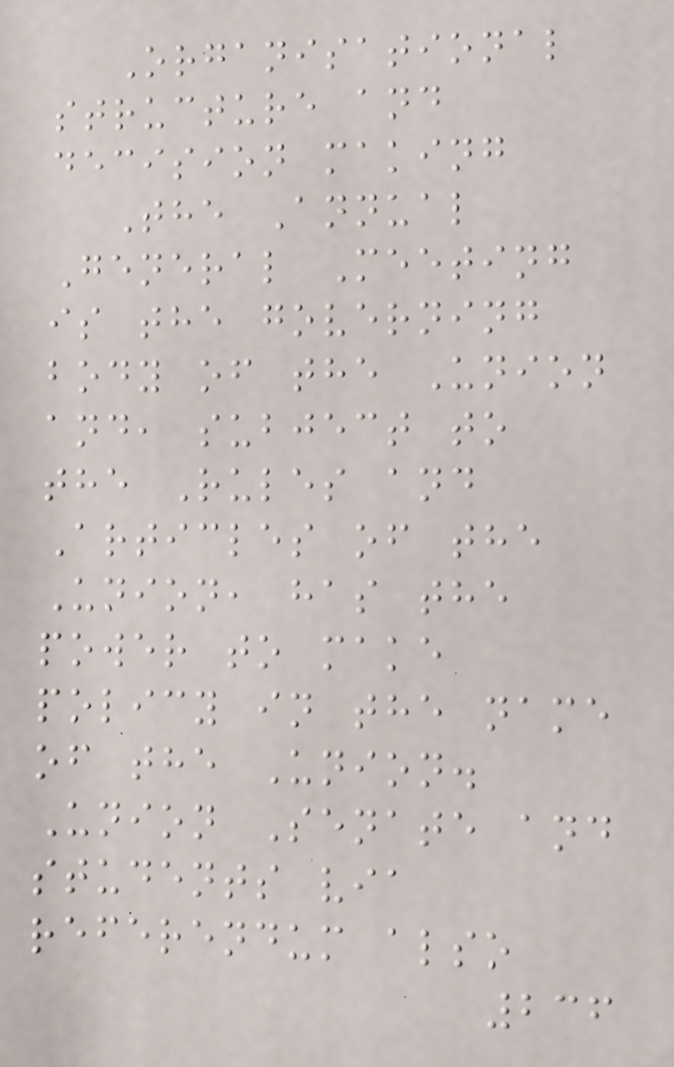Organisational
structure and
decision making
The Annual
General Meeting
is the governing
body of the Union
and, subject to
the Rules and
Articles of the
Union, has the
power to make
policy in the name
of the Union.
Union Senate and
students via
referendum also
236
